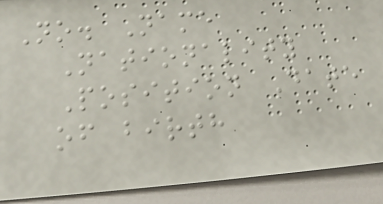No. Name
Nationality
Position Date
of birth
